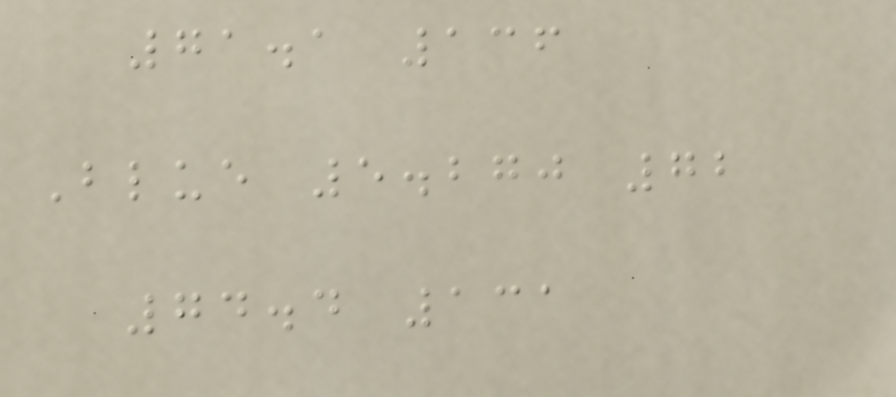71.1 136
Blue 5.270 72
74.4 131
